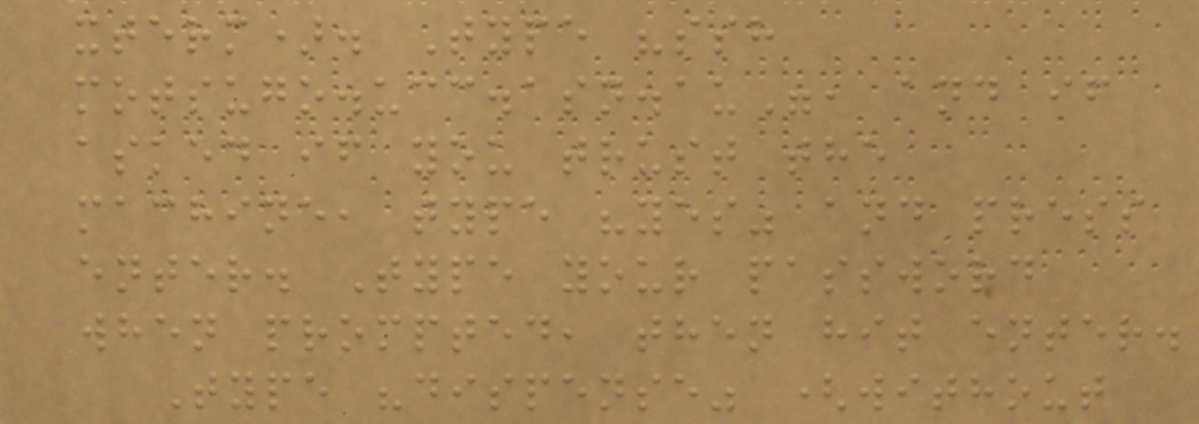xterm). Type "ssh
motsugo.ucc.asn.au", and if
asked if you trust the
machine, type "yes" and press
enter. Type your password
when prompted, then hit enter.
Type "dispense" (without
